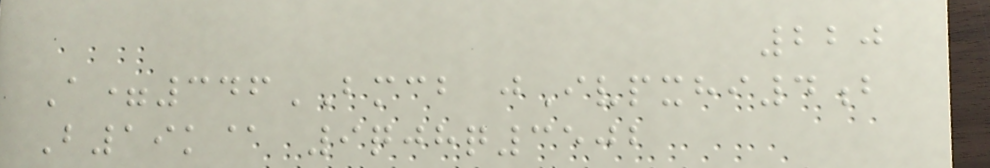220
A=346BMCB jIvpxhi4b
B19k@ 9qjhq3502
